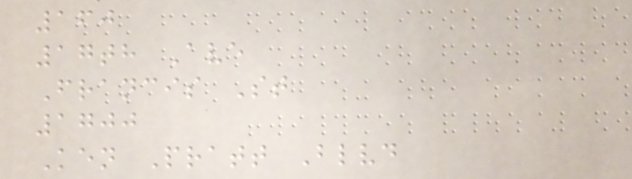160
17th Ave
Francis St
1700
Ken Pratt Blvd
